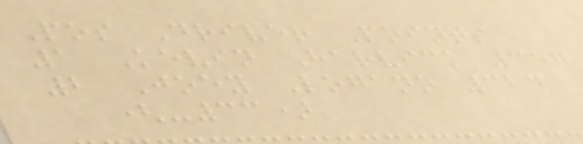Pos Driver Points
1 Kevin Harvick 357
2 Joey Logano 324
(-33)
